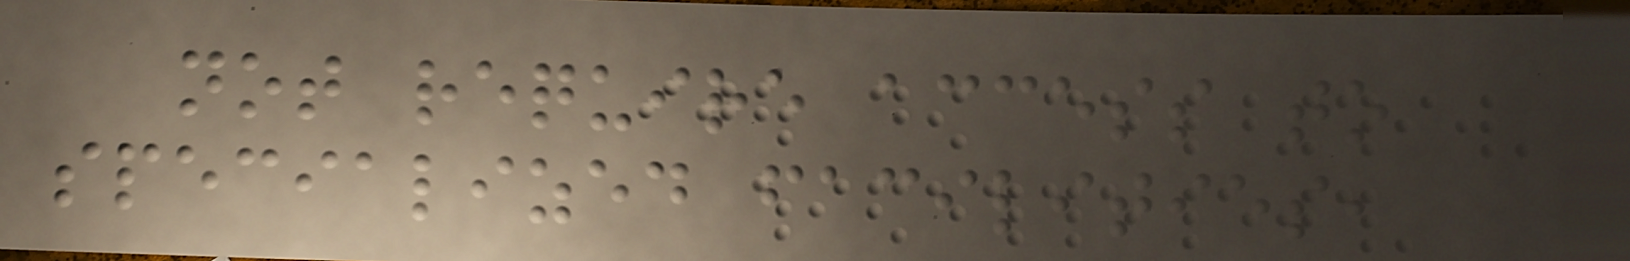not require access to
specialized facilities,
